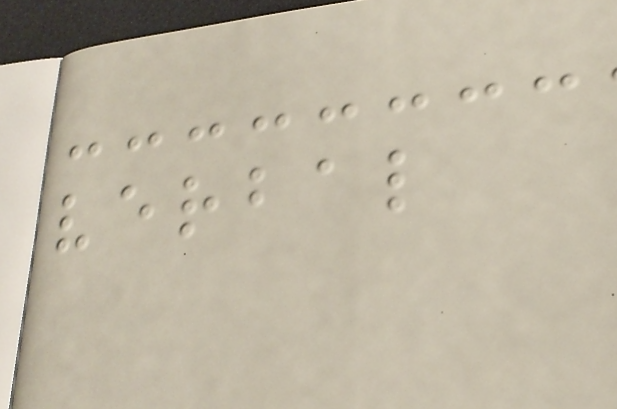verbal
